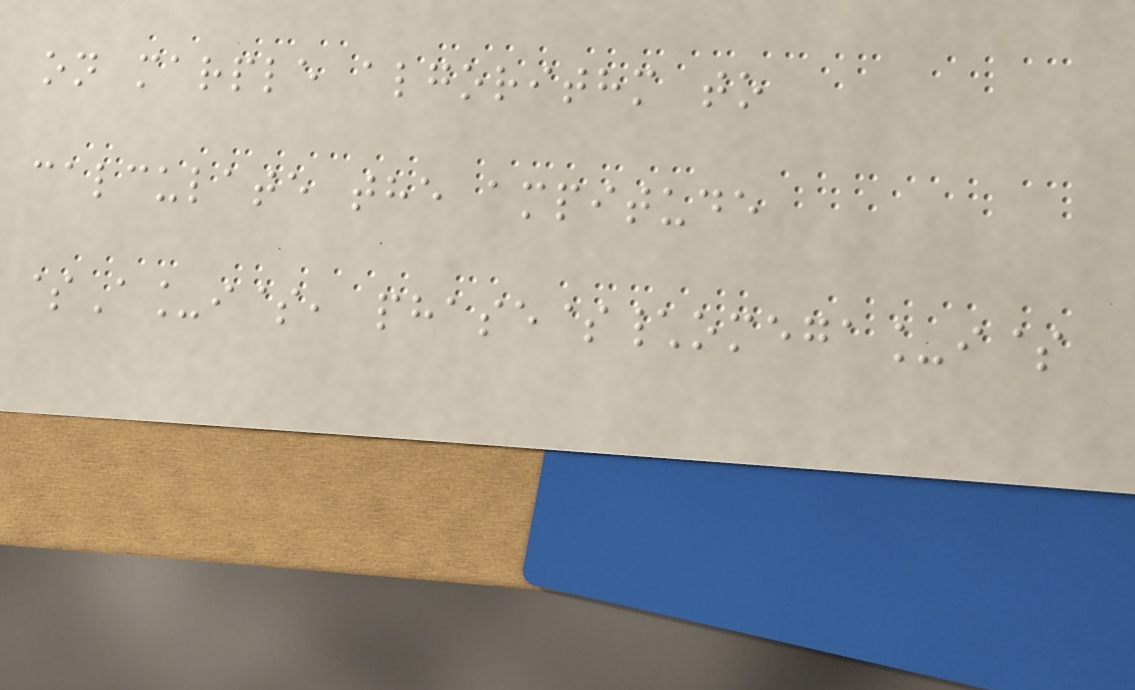on marple algorithm to
calculate the ampitude
$A_i$, phase$\omega_i$
